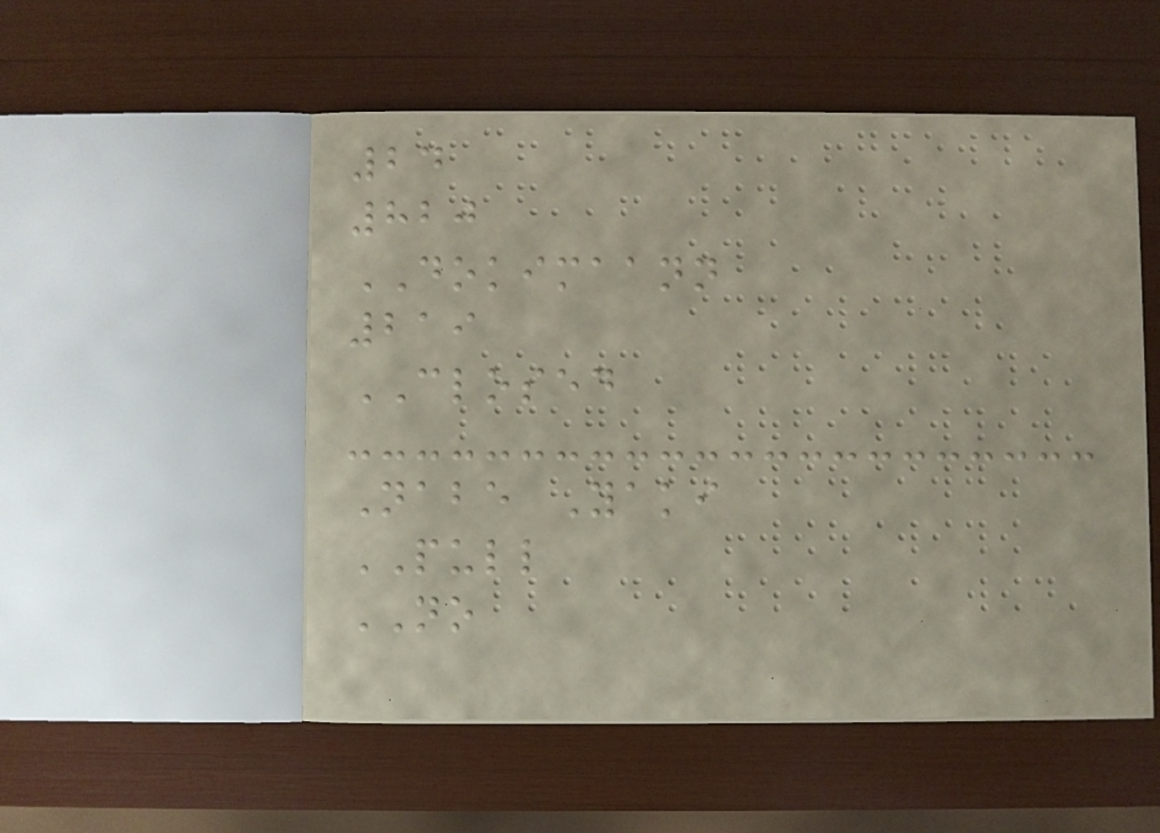24
820
DOKIMAANN
219
CLOSED
Nabe Yaki
PULL
NO
